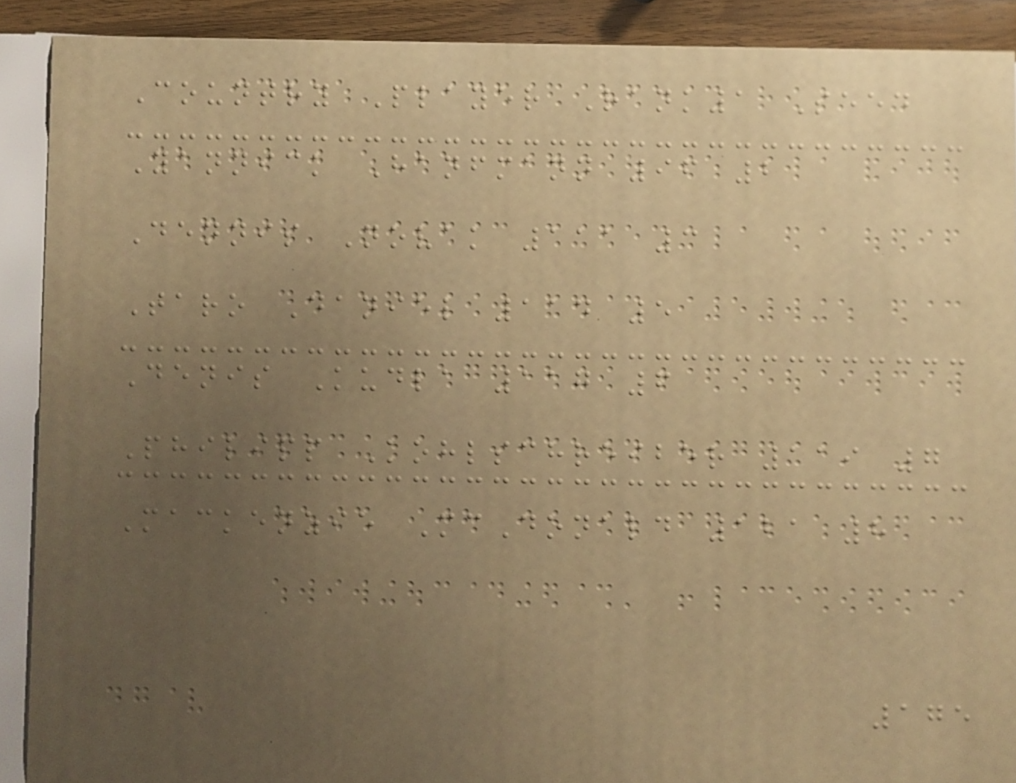Country Player Rank1 Seed
Yannick Hanfmann 96 2
Dennis Novak 111 3
Taro Daniel 114 5
Denis Kudla 117 6
Philipp Kohlschreiber 119 7
Mackenzie McDonald 121 8
175
